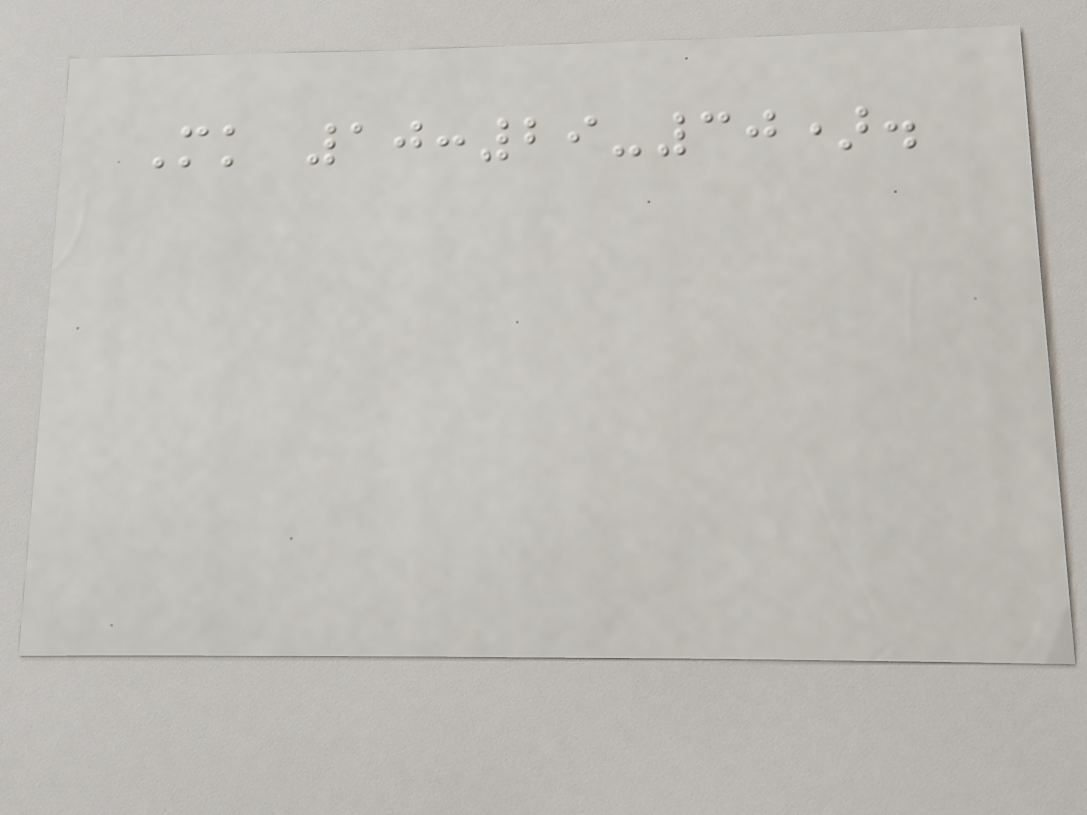Mk 10:29-30).
